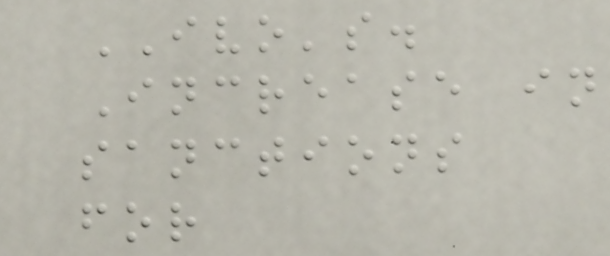IVO's.
Increase in
sanctions
for
